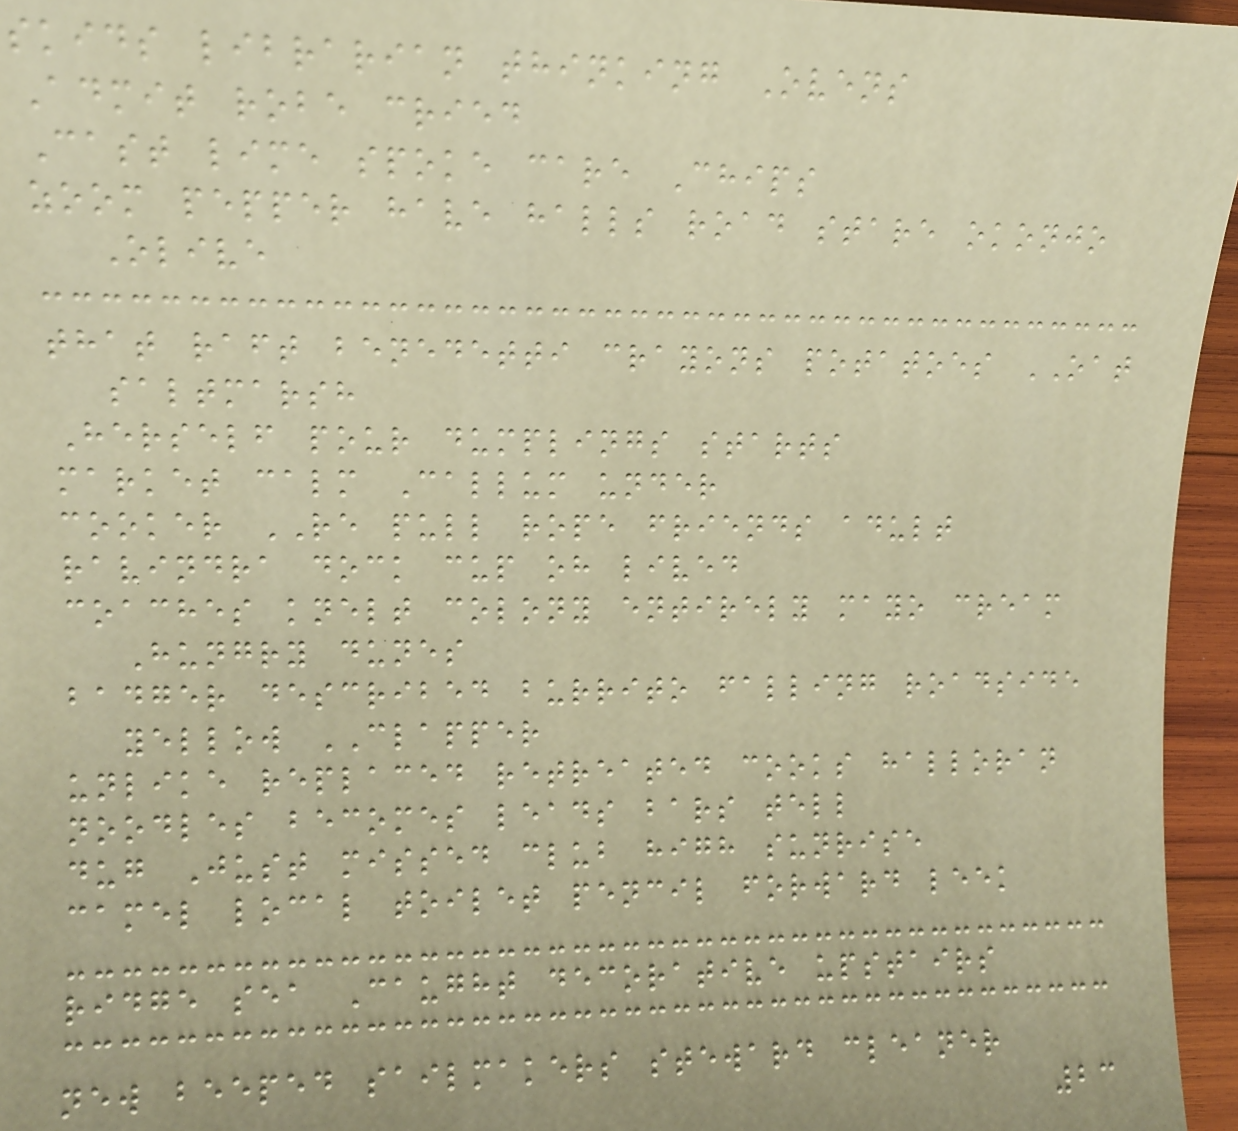skids librarian thinking Ovens
Admit robe cried
Cast lime spoke care Chips
zoom pepper have halls road stare okonjo
Olive
that raft benedetti crayons potatoes OAT
saltmarsh
Herself pour dumplings starts
market calm Callum under
cooker RE pull rope friends adult
ravindra dock cup oh lived
coaches knelt colony entirely mayo cream
Hungry dunes
badger described burrito falling roadside
yellow CLAPPER
unlike replaced retreated cooks halloran
noodles becomes leads bars tell
dug Just missed club high sunrise
camel local toilet pencil forward leek
ridge sea Caught decorative upstairs
new beeped sailmakers steward cleaner
23
